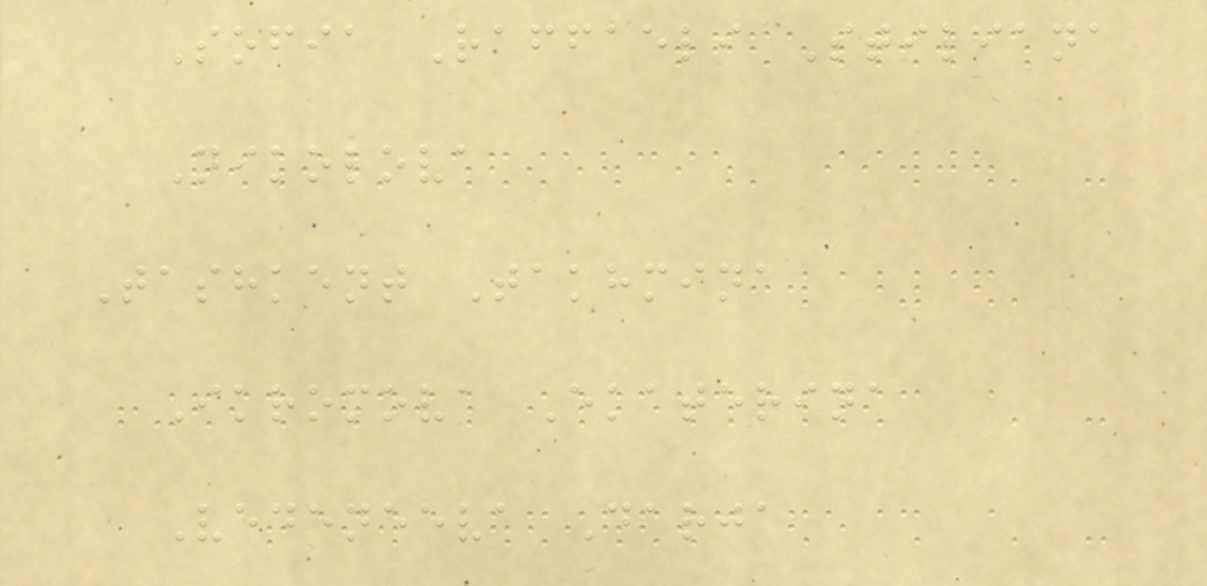Sofia Raffaeli Stiliana
Nikolova
Tashkent Takhmina
Ikromova Ekaterina
Vedeneeva Darja
